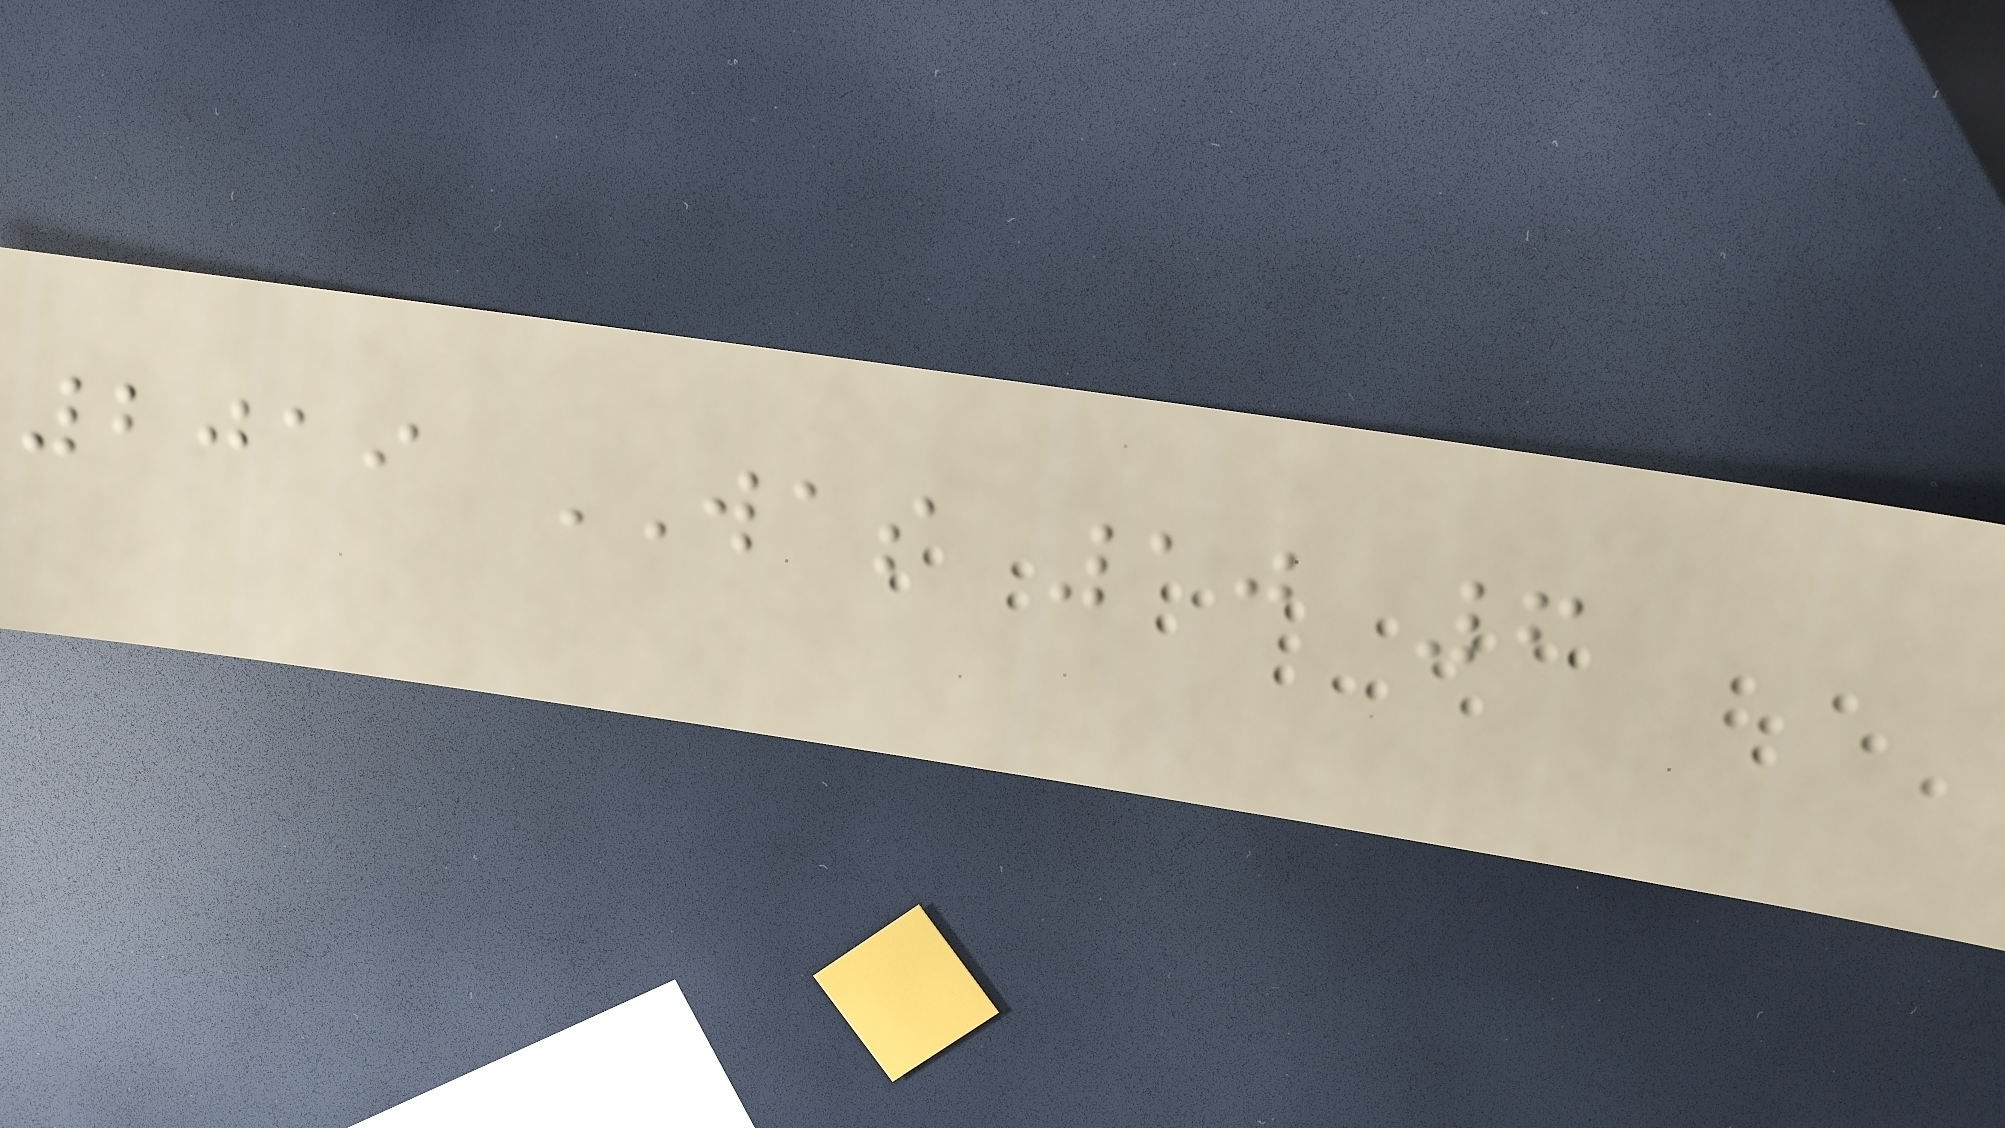2019 WAS 10 6
